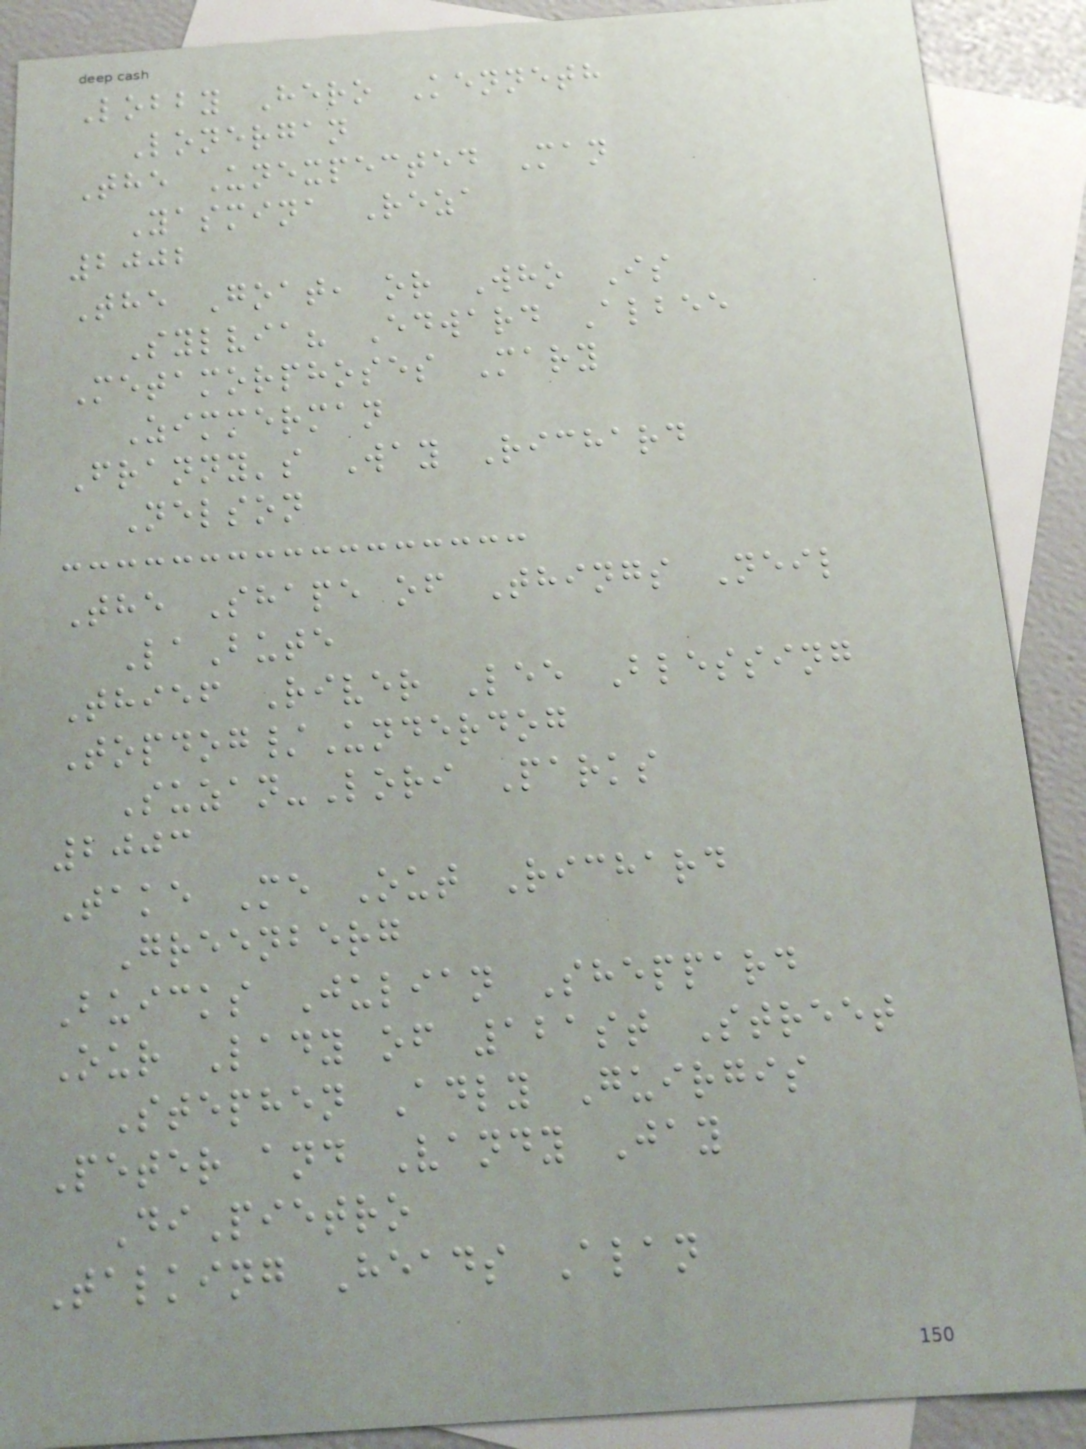Lobby Hero Kenneth
Lonergan
The Unexpected Man
Yasmina Reza
2002
The Goat, or Who Is
Sylvia? Edward Albee
Metamorphoses Mary
Zimmerman
Franny's Way Richard
Nelson
The Shape of Things Neil
LaBute
Thief River Lee Blessing
Topdog/Underdog
Suzan-Lori Parks
2003
Take Me Out Richard
Greenberg
Buicks Julian Sheppard
Our Lady of 121st Street
Stephen Adly Guirgis
Peter and Vandy Jay
DiPietro
Talking Heads Alan
